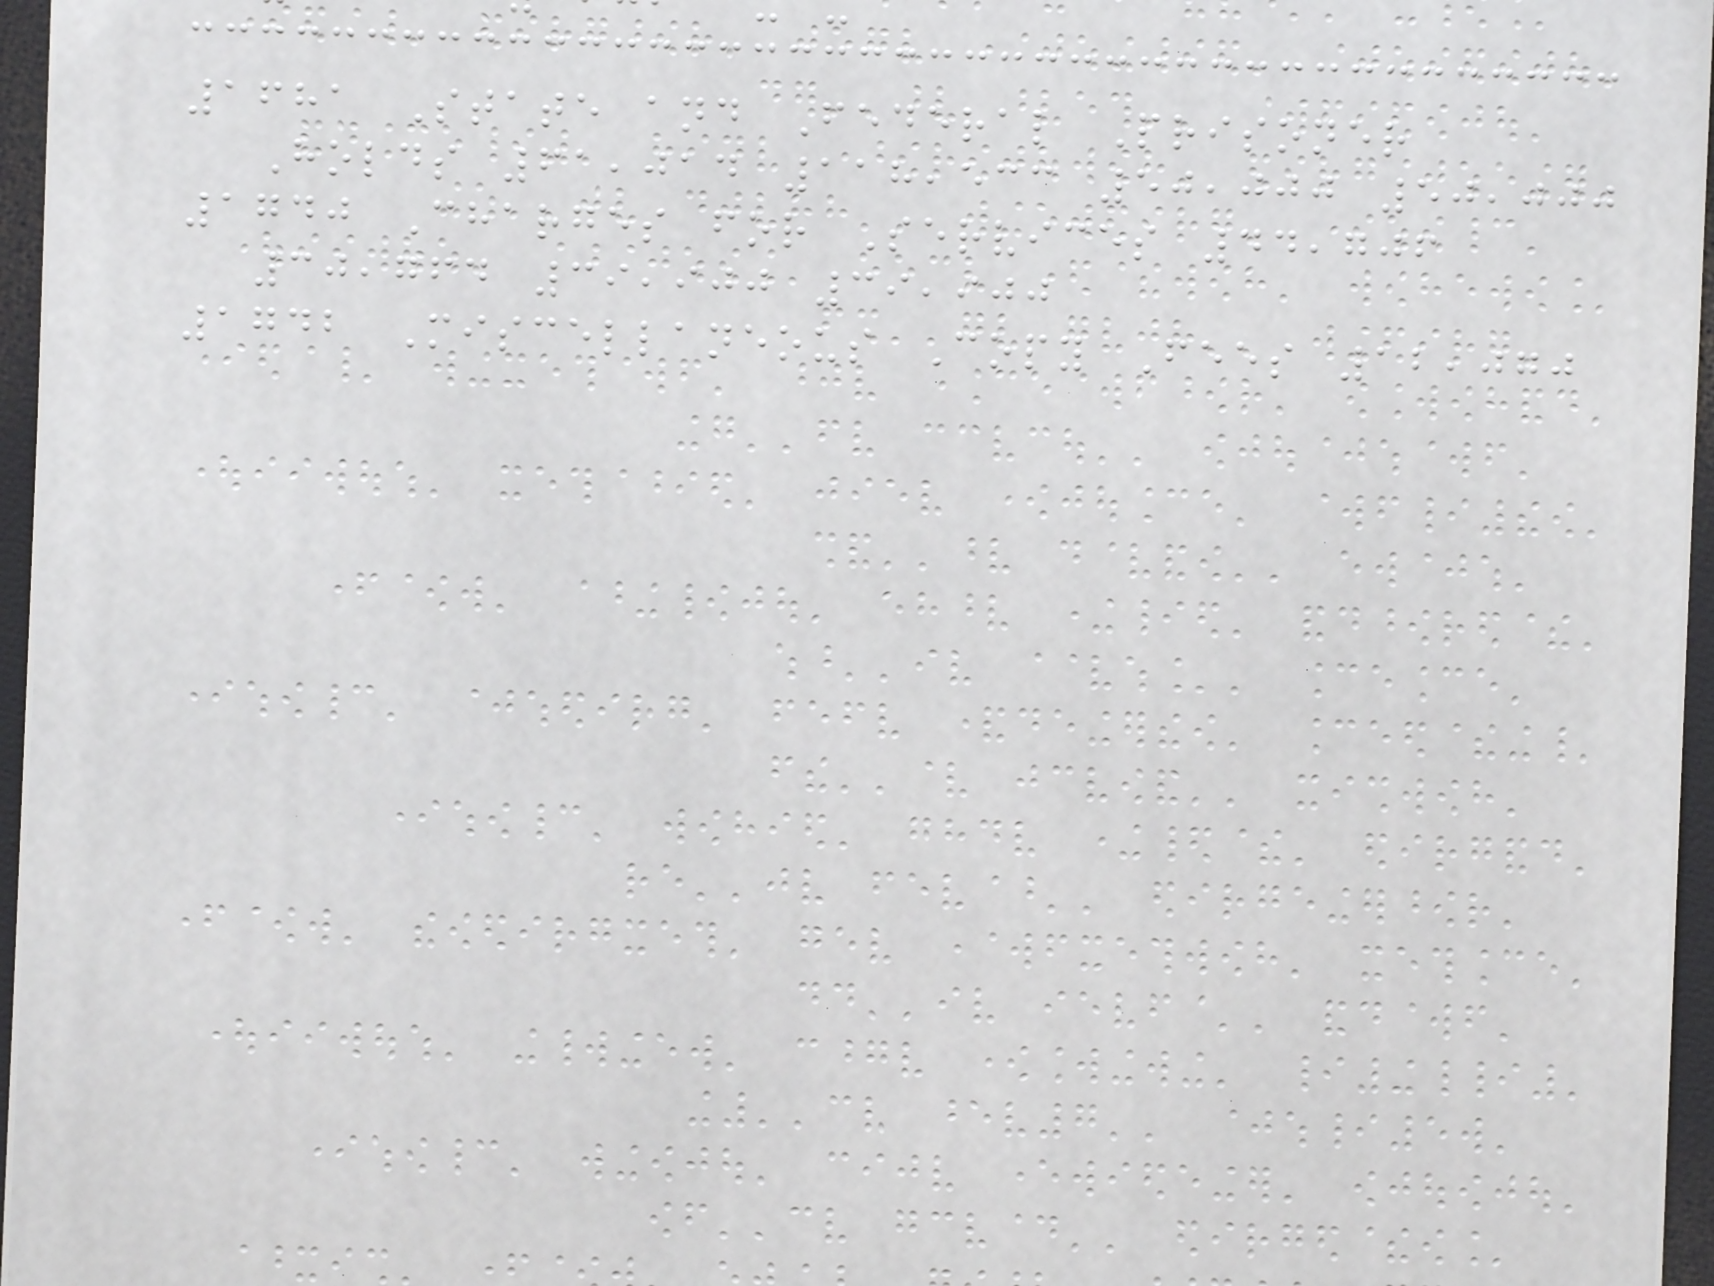1681 State and Federal Prisoner
Holds 61,014 118,533 50,000 50,000
1740 Charges for Services 44,706
30,764 39,900 39,900
1742 Miscellaneous Copy Fees 12,070
